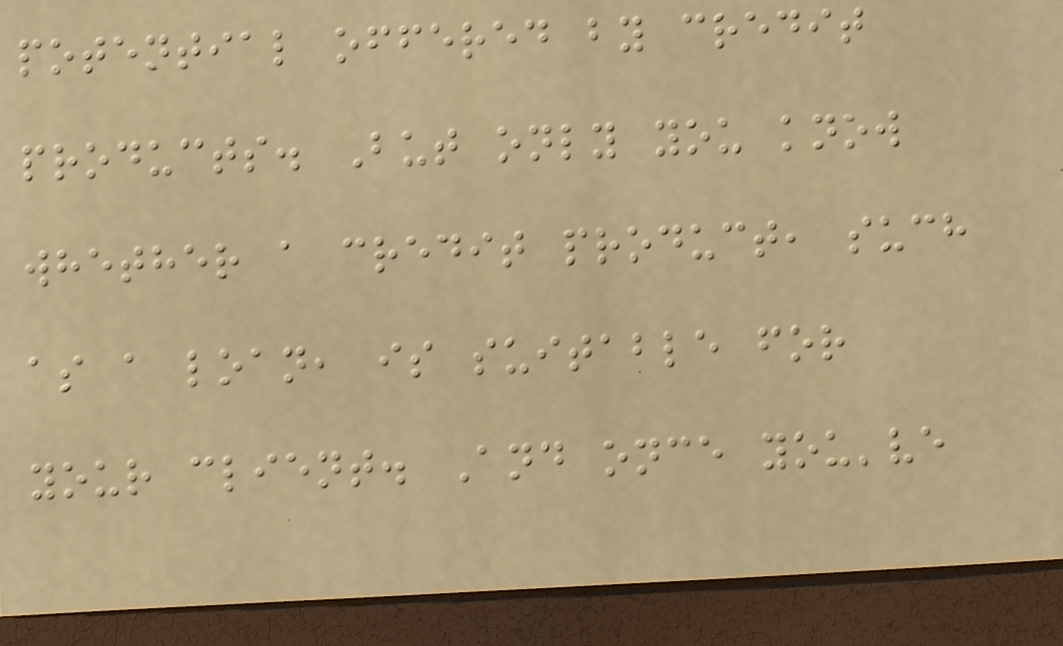potential offered by credit
products. But only you know
whether a credit product, such
as a loan, is suitable for
your client. And once you've
